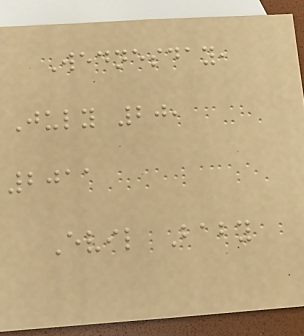Wednesday,
July 20,
2011
Evil Baby
